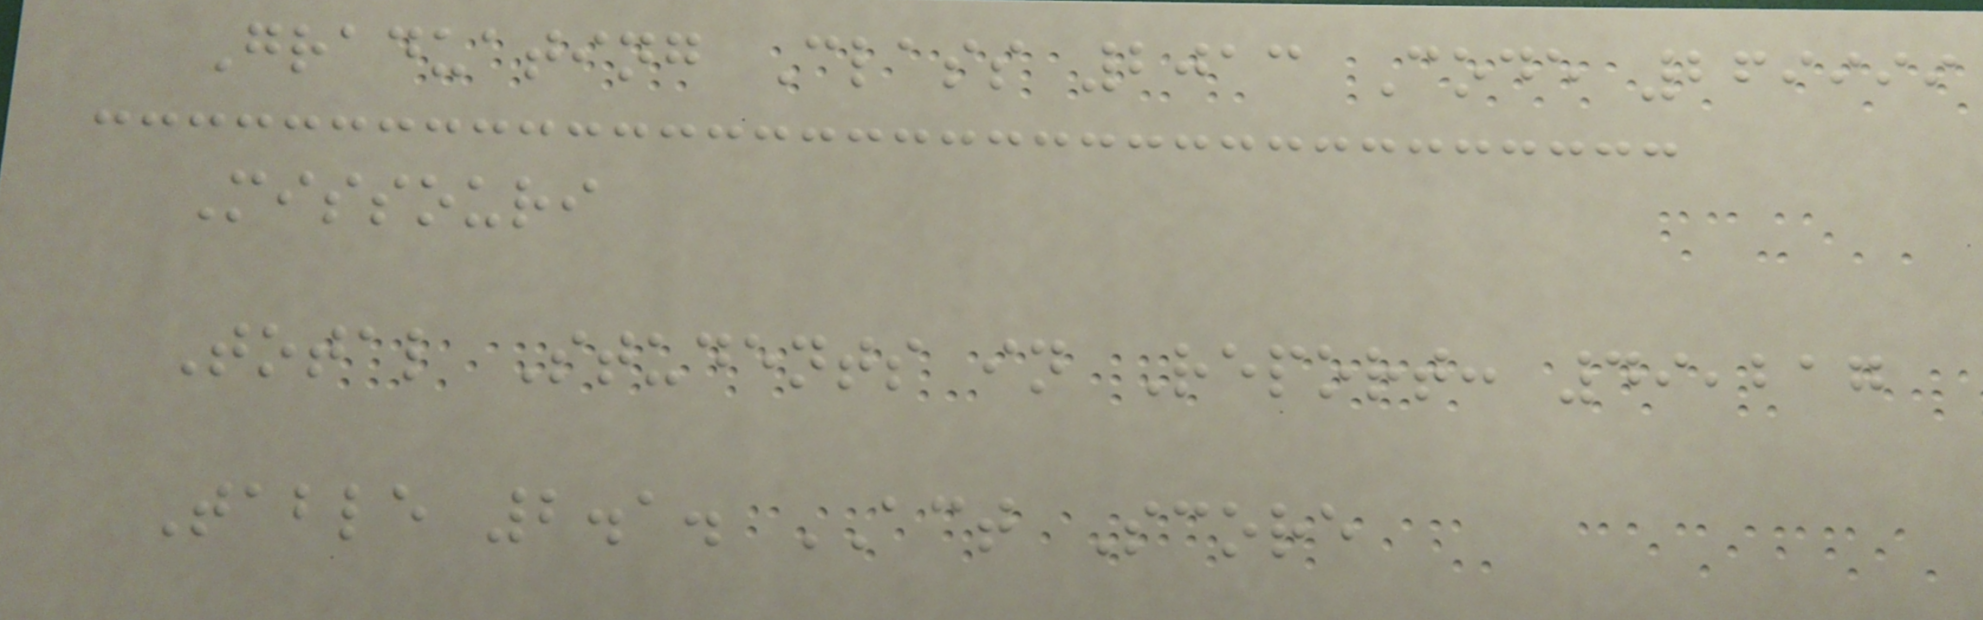Graduating Class 2013 Code 269999
Missouri
Total Students in Report: 49,217
Table 2.1. ACT Score
